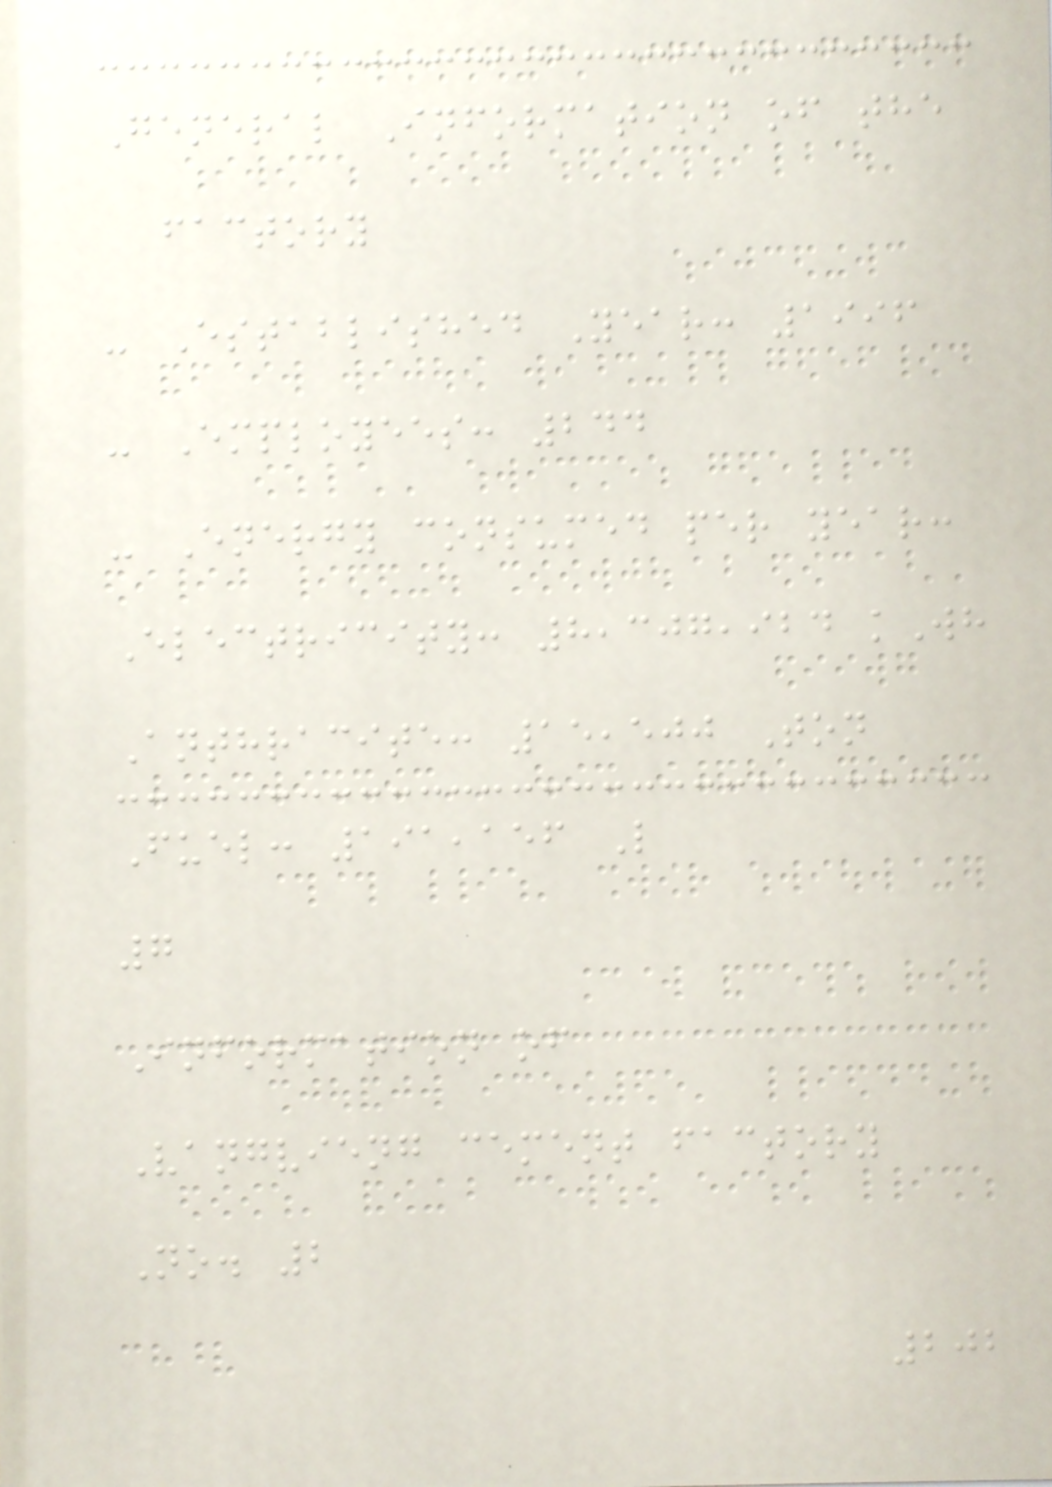General Information of the
factory
- Established Year: 1996
- Employees: 244
- Energy consumed per year:
Electricity: 8,307,924 kWh
Anthracite: 15,500 Ton
Fuel: 191,156 L
7
Information of
Vangvieng cement factory
No. 2
202
